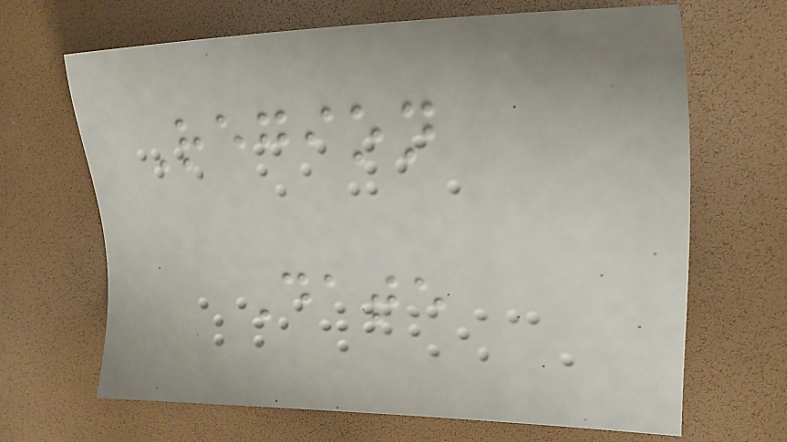Region
Date
